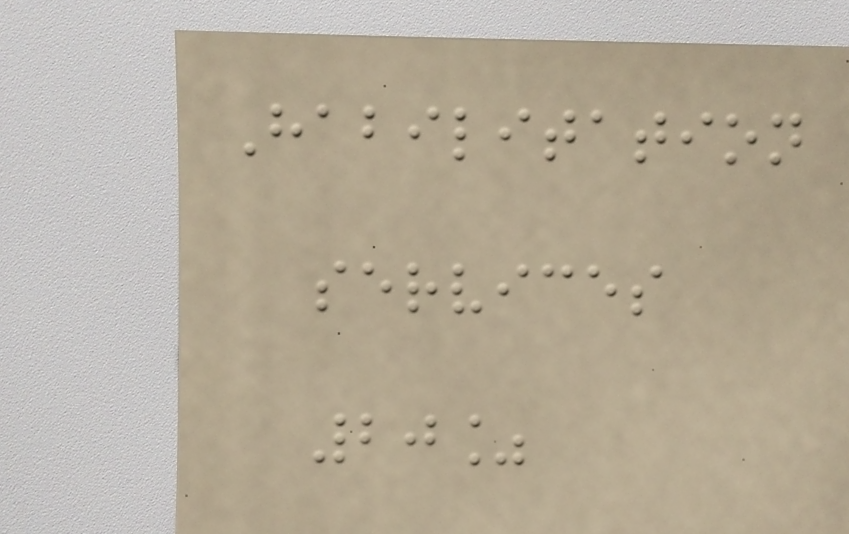Habilitation
services
20%
